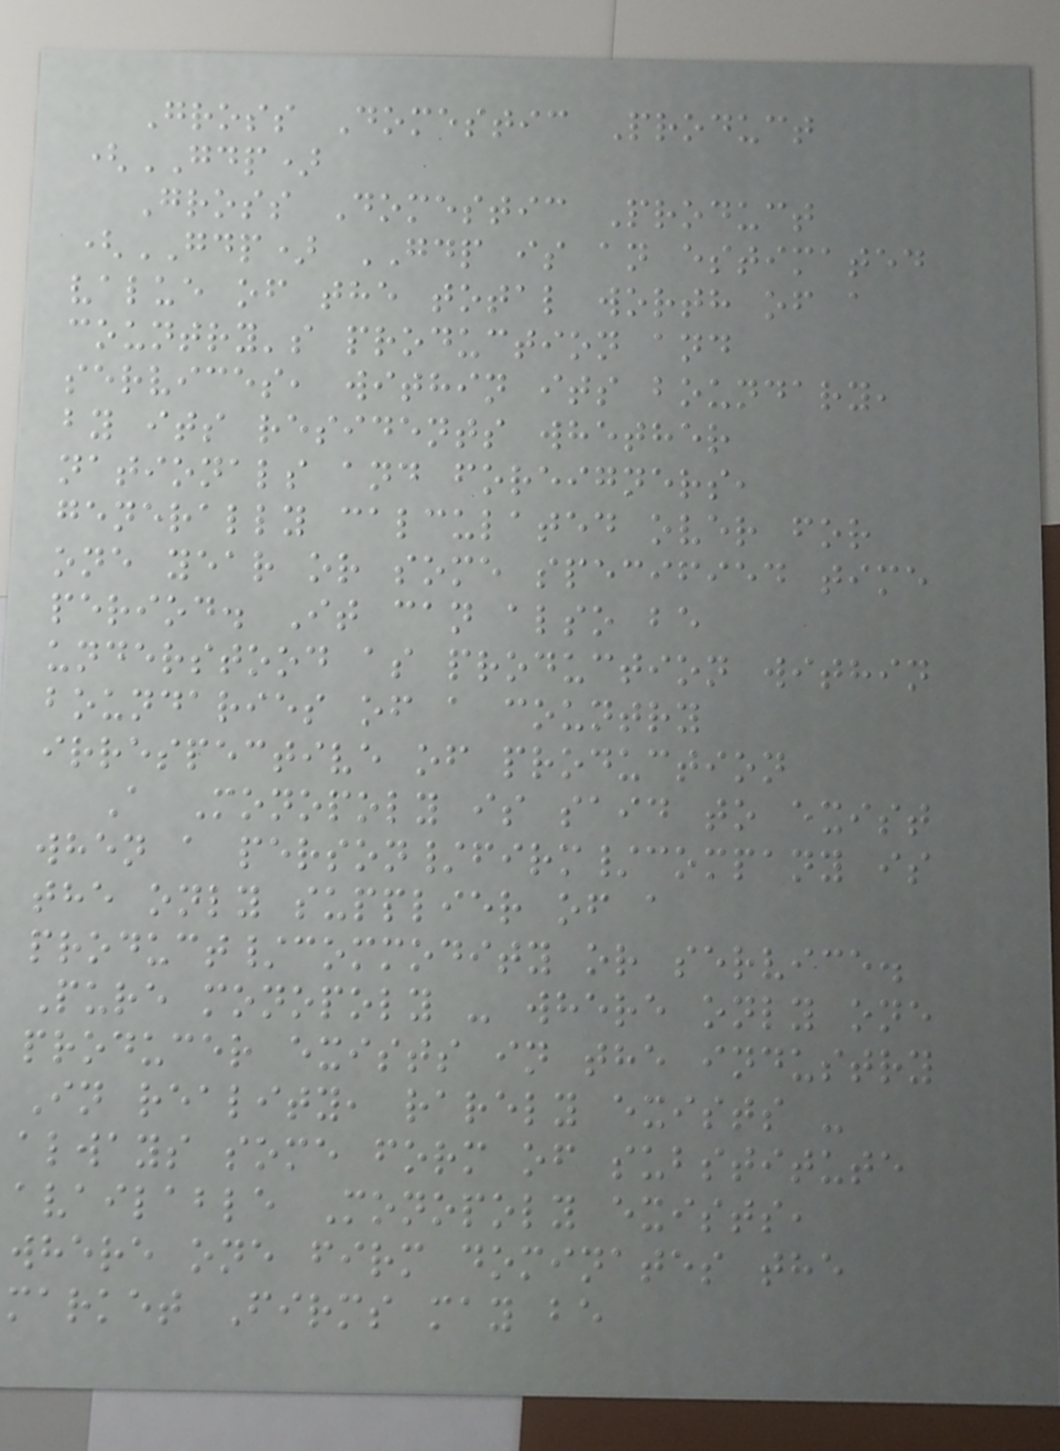Gross Domestic Product
(GDP)
Gross Domestic Product
(GDP) GDP is an estimated
value of the total worth of a
country's production and
services, within its boundary,
by its residents whether
nationals and foreigners,
generally calculated over for
one year or some specified time
period. It can also be
understood as production within
boundaries of a country
irrespective of production
A Monopoly is said to exist
when a person/firm/company is
the only supplier of a
product/commodity or service.
Pure monopoly - where only one
producer exists in the industry
In reality, rarely exists -
always some form of substitute
available Monopoly exists,
where one firm dominates the
market Firms may be
